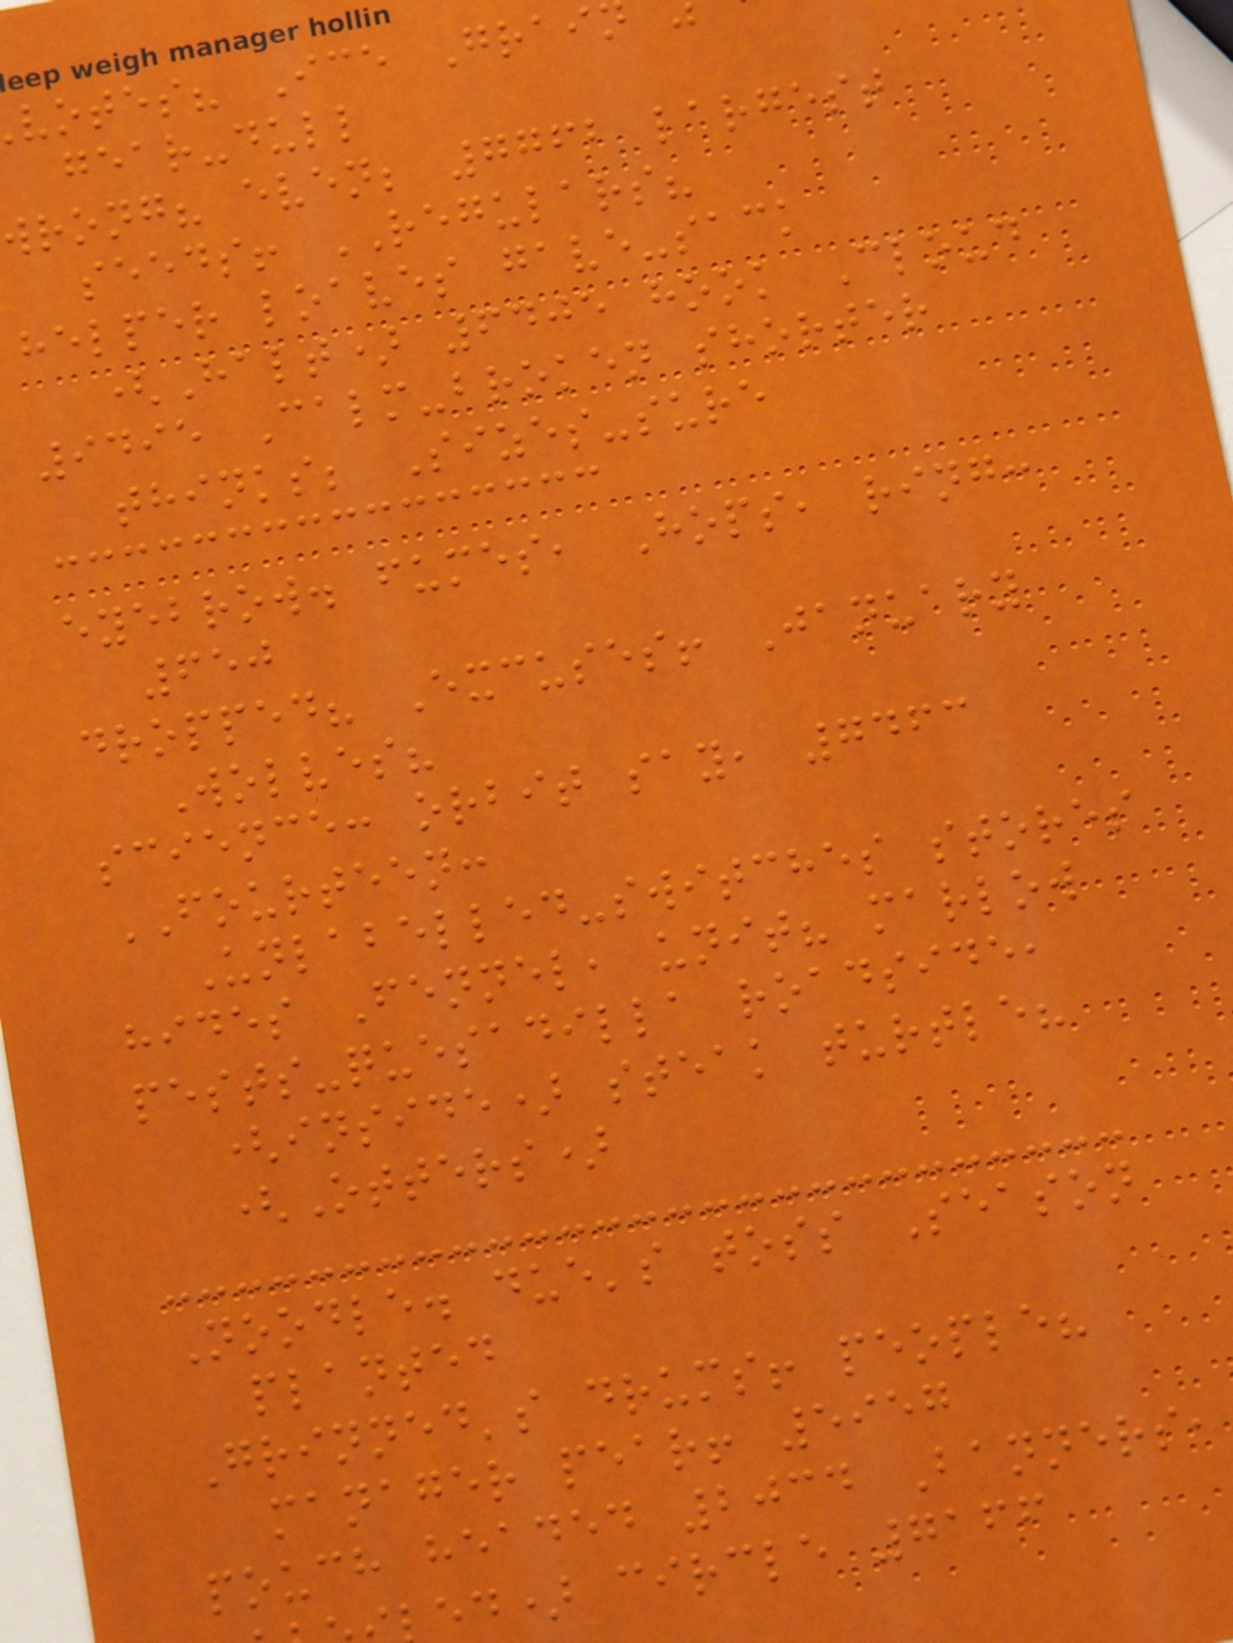votes? Ice Grai
gear-dull
wrong? even; 7762 largest
seeds! REGULARS?
helper loaves gave-sack
(Halt) 6405 hook Cloud
9495 Calm-broken shorter
thinks; Sizes-sure
eyebrow. fumes, Hops, ring:
650
dropped? Excuses! January
Wolves?
science: orbit say, 7463
FOURTEEN:
Unlabelled-switches stores
hides Fennel, unit? marlow
pests-quesadilla roadside,
(inside) steak turtle?
(Otters)
Noodle. due's toss Season
planted
Grinned's drums! people?
manager pear! 5957
pouch headed 2034 Banners,
ed) circle 7166
